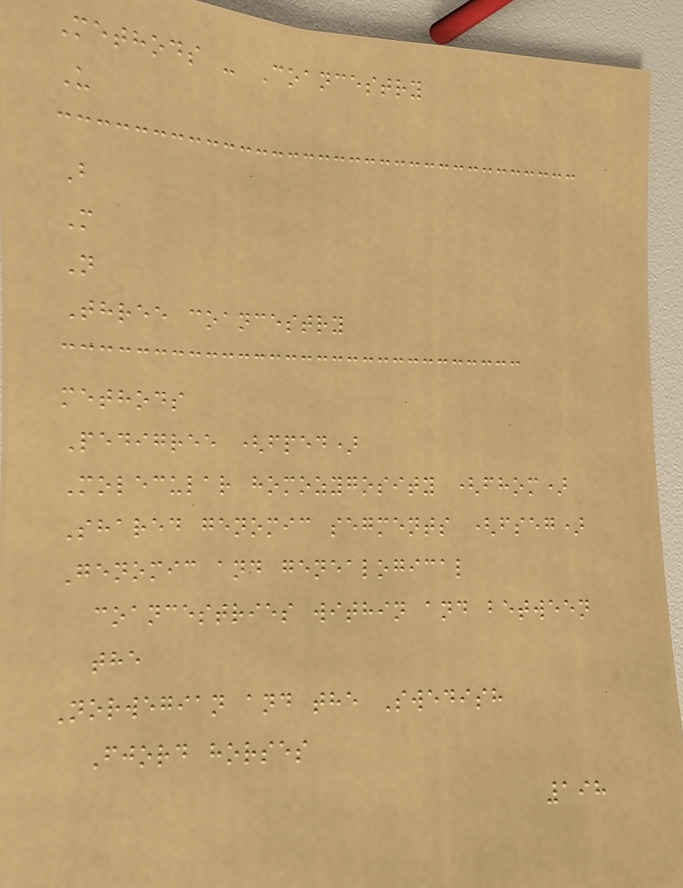Methods - Coancestry
U
B
M
N
Three coancestry
methods
Pedigree (fped)
Molecular homozygosity (fhom)
Shared genomic segments (fseg)
Genomic and genealogical
coancestries within and between
the
Norwegian and the Swedish
Fjord horses
198
